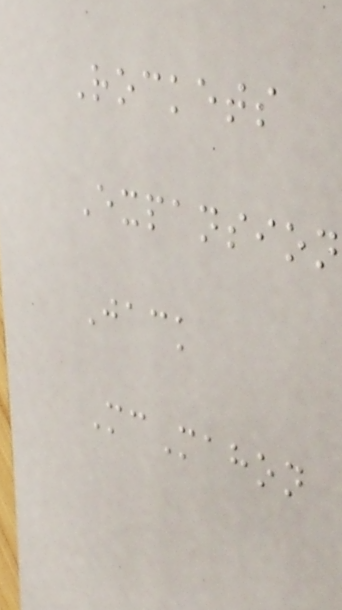Rockets
Expansion
Jack
McMahon
